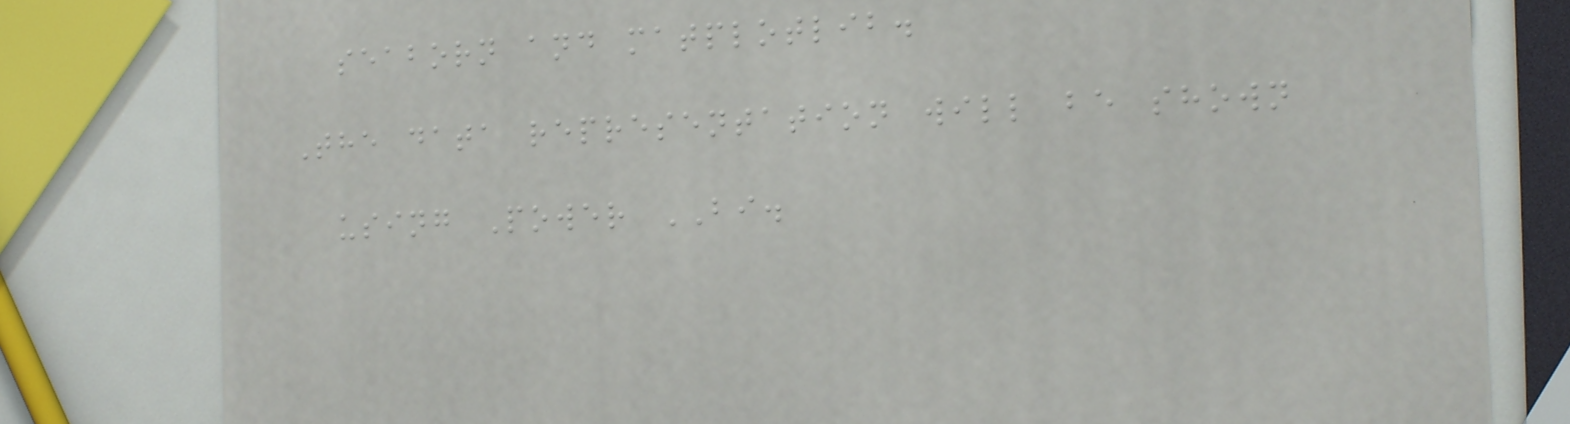seaborn and matplotlib.
The data representation will be shown
using Power BI.
